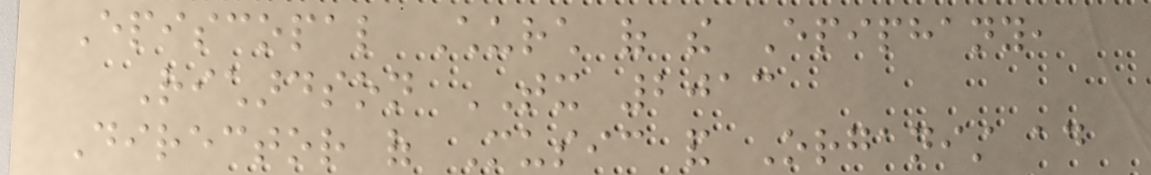Episcopal Church of the Epiphany,
Richardson TX 2013
Director of Music and Organist ad
